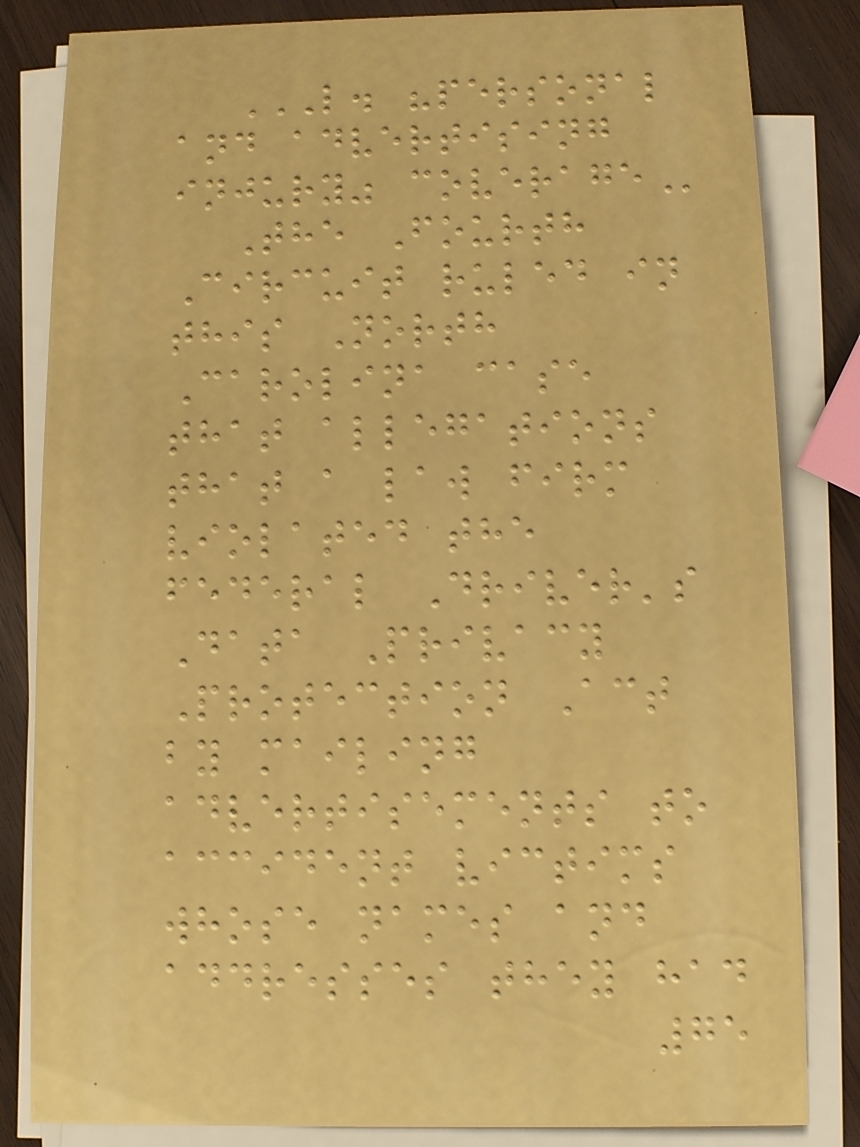L. "PERSONAL
AND ADVERTISING
INJURY" COVERAGE
The Fourth
Circuit ruled in
this North
Carolina case
that allegations
that a law firm
violated the
federal Driver's
Data Privacy
Protection Act
by mailing
advertisements to
accident victims
whose names and
addresses they had
75
